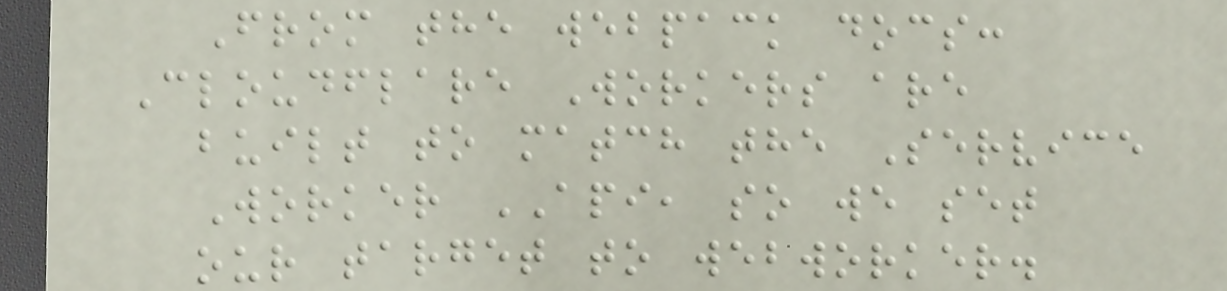From the webpack docs:
Cloudflare Workers are
built to match the Service
Worker API, so we set
our target to webworker.
